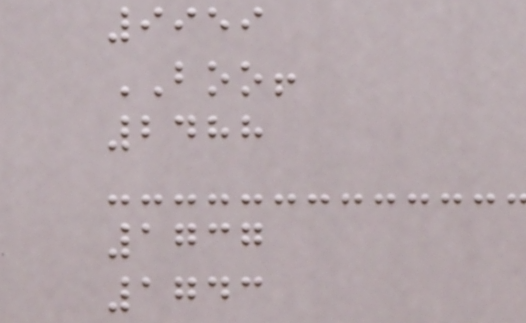9959
BOO!
2488
1737
1743
